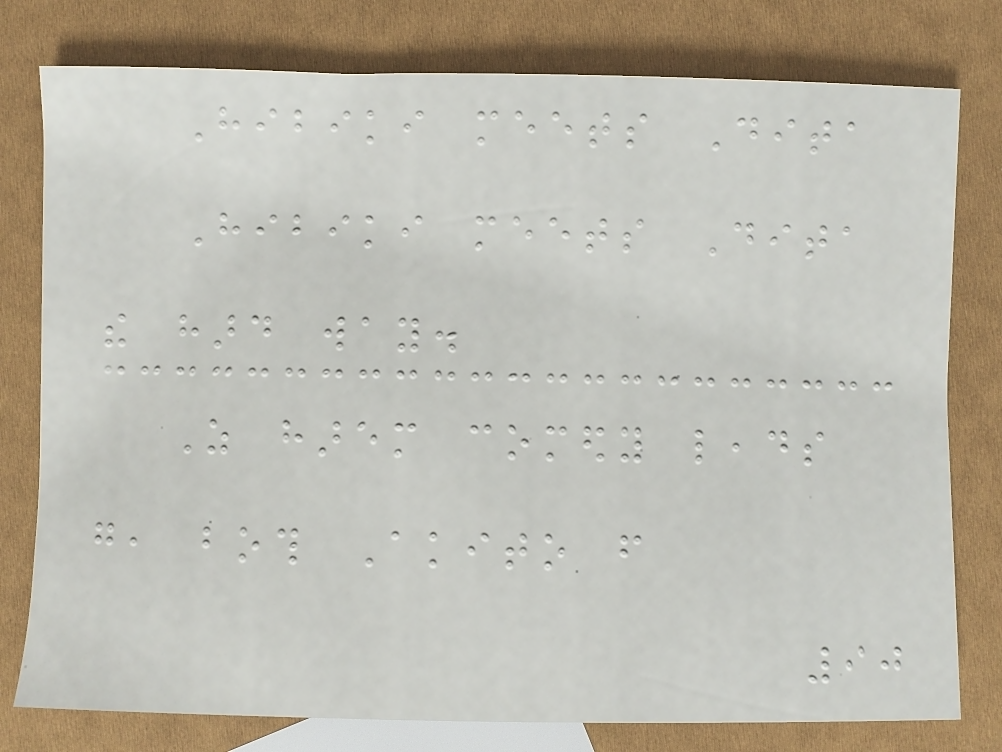Hibiki meets Dita
Hibiki meets Dita
the hard way.
As harem comedy leads
go, both Akito from
90
